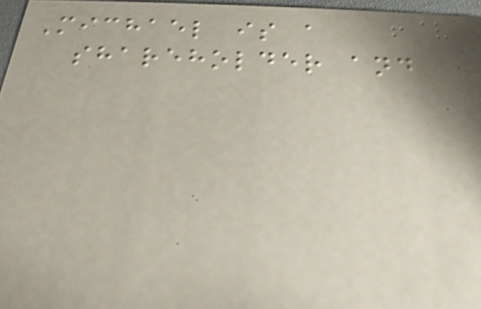Michael is a
shareholder and
